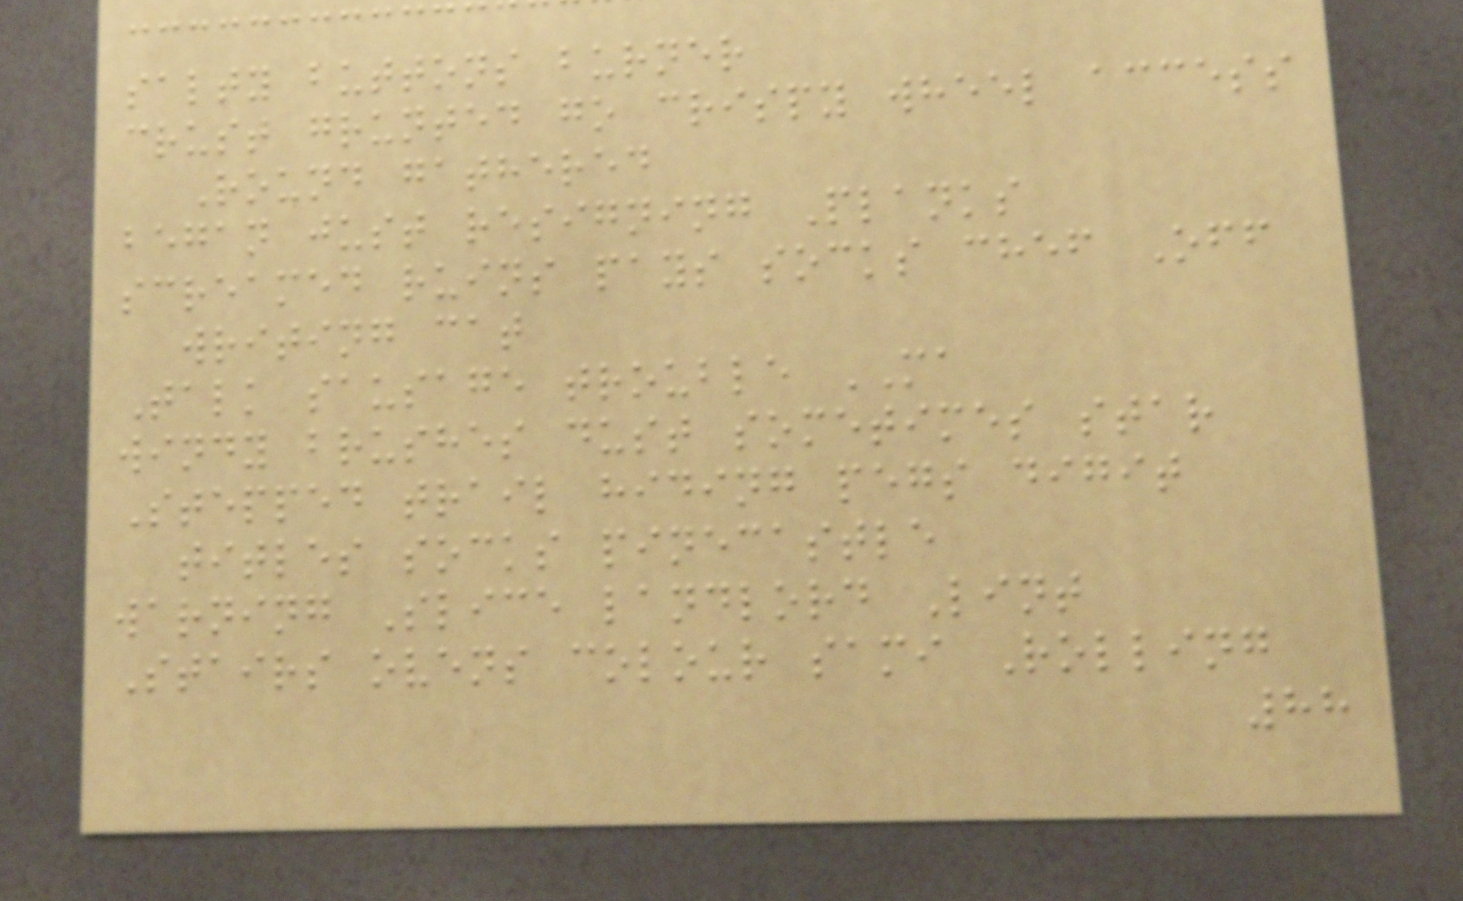salty buttons burner
crust grunted go crispy wheel access
Round gathered
began just resigning Planks
screamed ruins pays socks chef Off
writing cat
Talk sausage trouble MA
windy brushes dust sometimes star
Stepped trail hiding pegs digit
titles socks pinecastle
warning Slice landlord Lint
Stairs ovens colour sami Rolling
88
